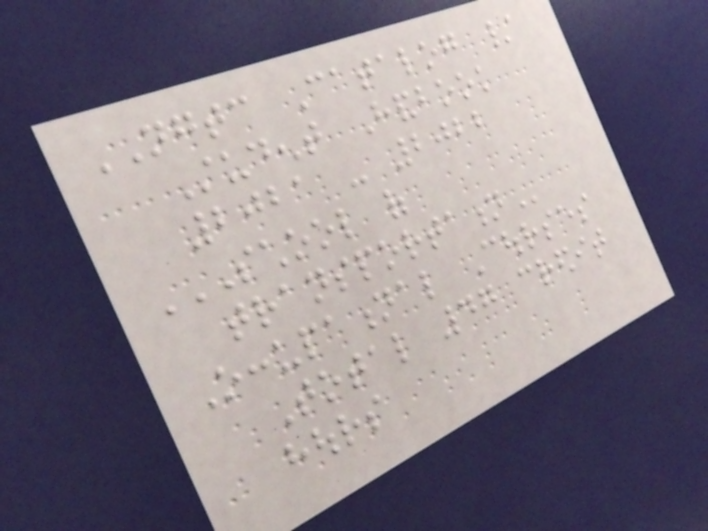NGTC Catalog /
Student Handbook
2021 - 2022
SCHOOL OF
TRANSPORTATION
Occupational Courses
Total 47 credit
hours
